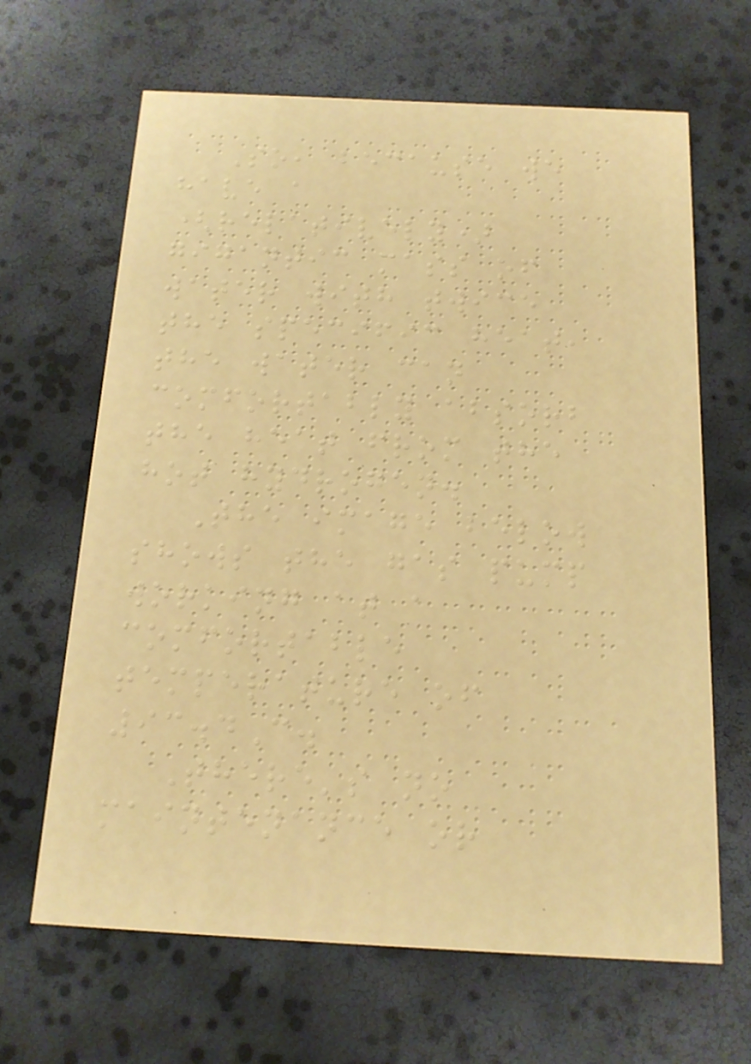So, because we
have a
(relatively)
gigantic mass of
water with twice
the specific heat,
the water can
comfortably absorb
the heat from the
hot hydrogen.
The image below
shows the gas pump
working at a
comfortable
temperature of
93.4C.
There's no
maintenance or
